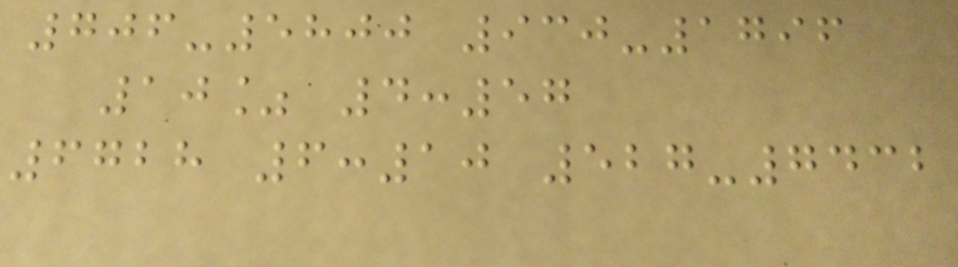706-5800 930-1796
10% 4:57
6728 6:10 527-7432
